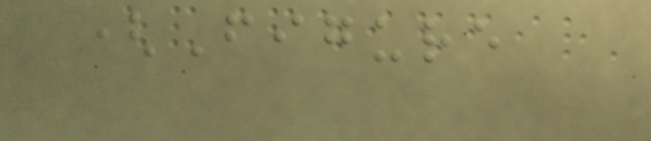(Figure
